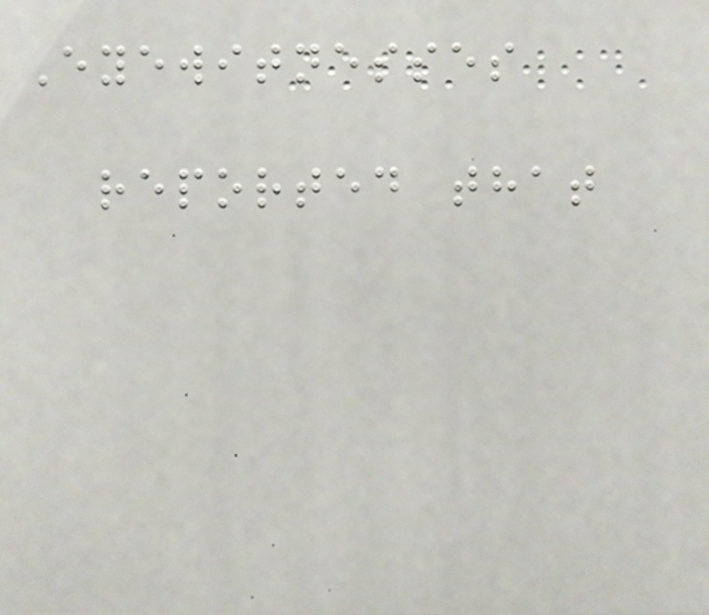Eyewitnesses
reported that
